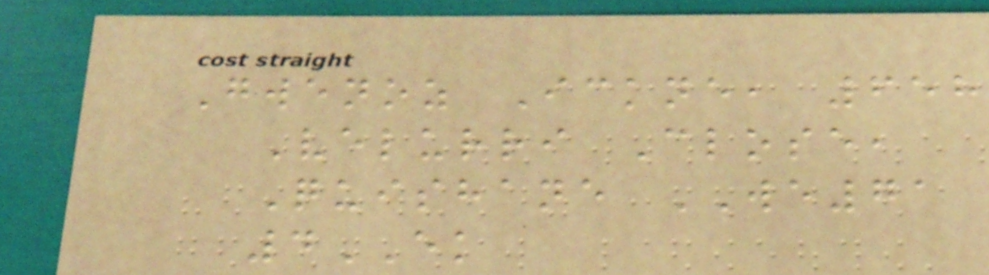Gwenoz Ickne, 658
Velurri Close,
Quishane WE71
4EK
